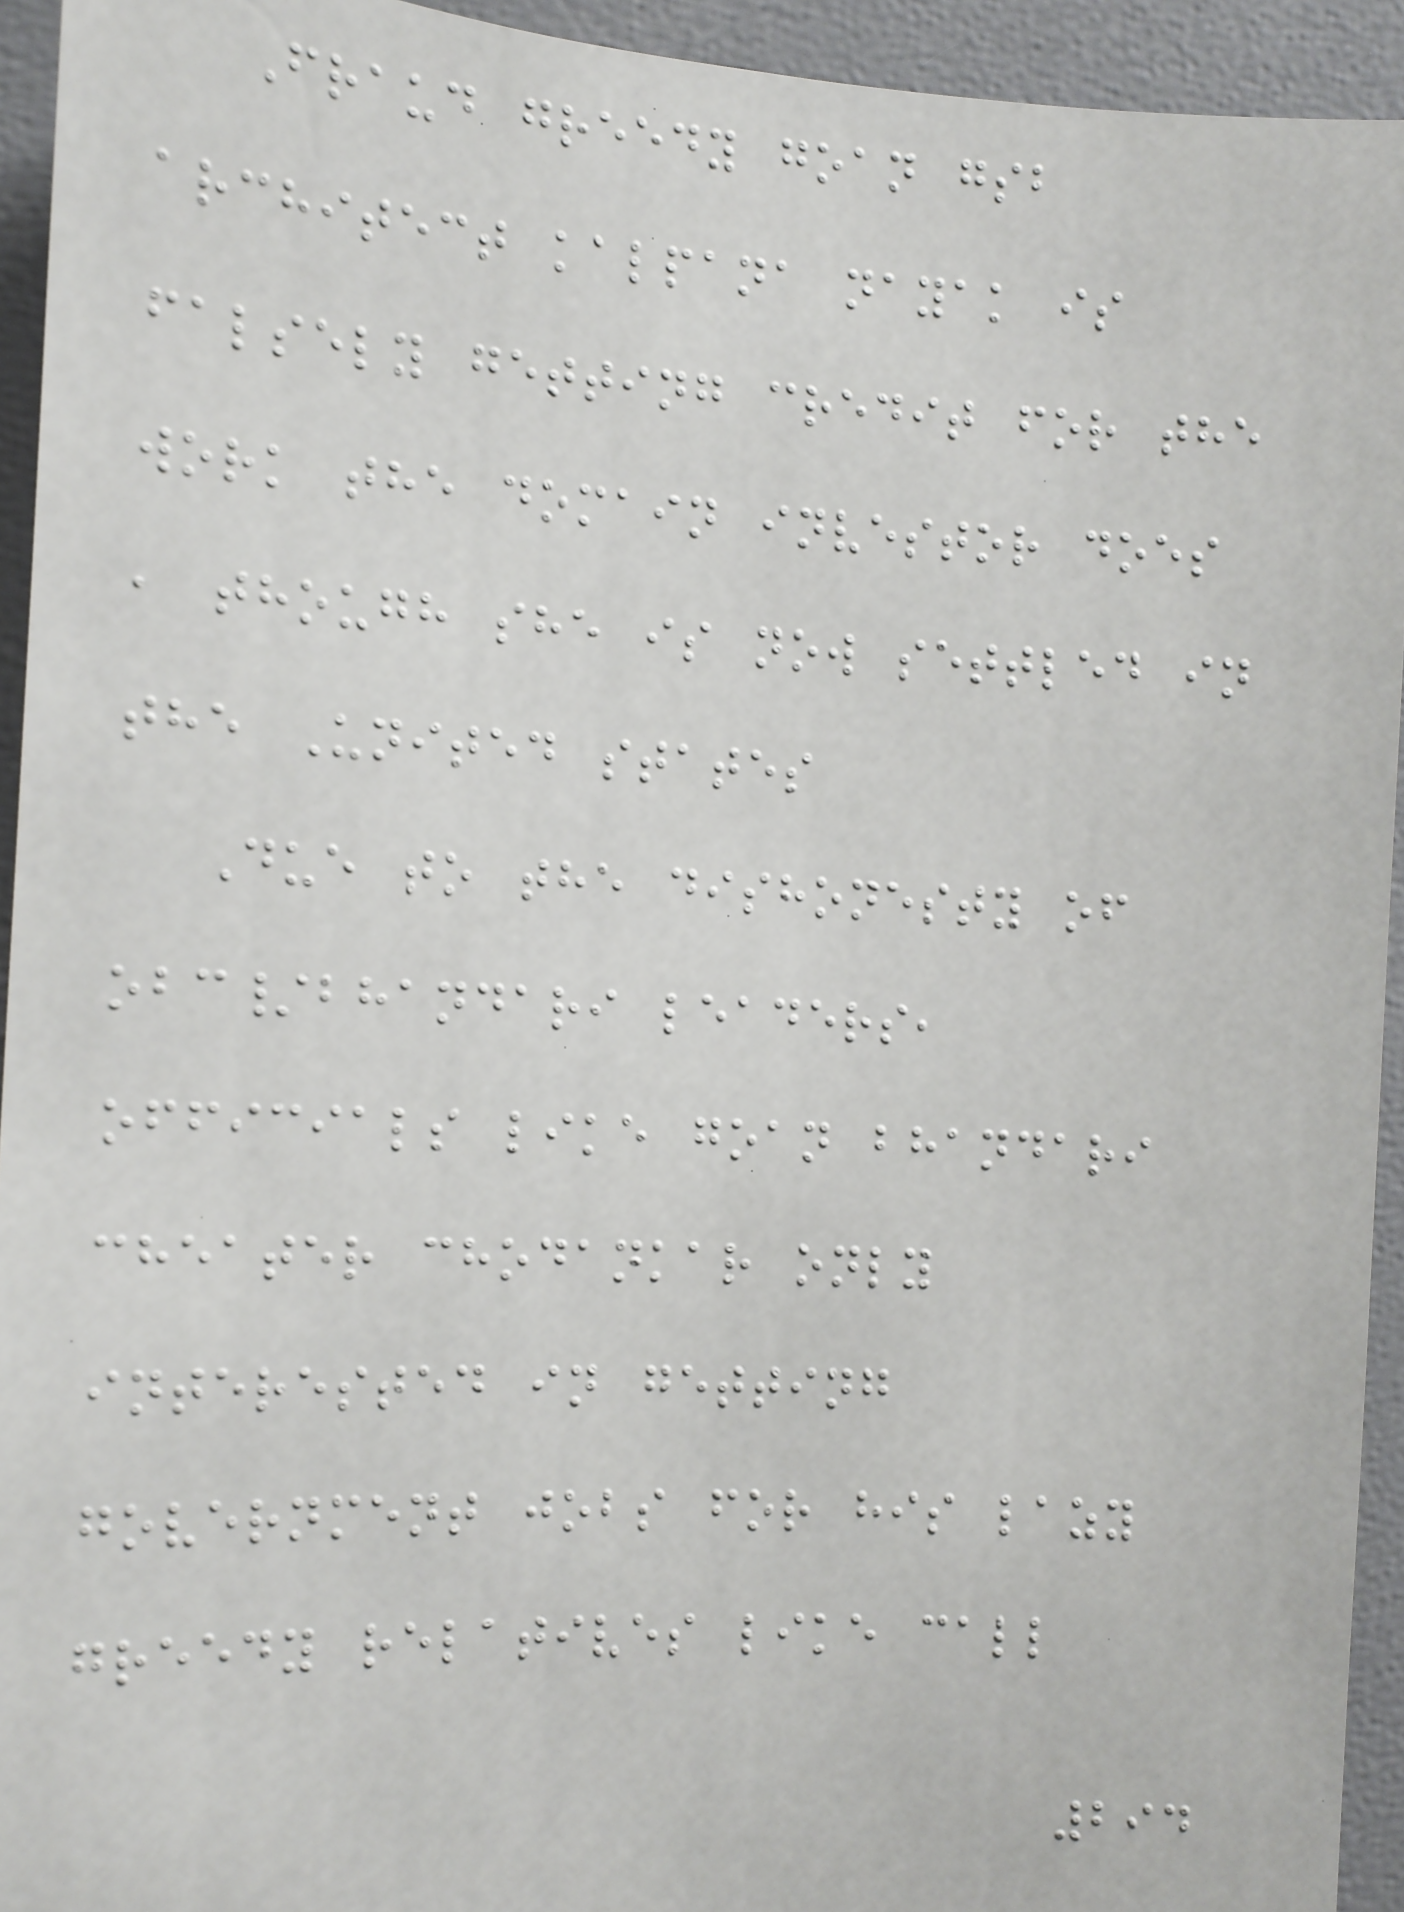Fraud greedy goan gsb
architect kalpana nayak is
falsely getting credit for the
work the domain investor does
, though she is now settled in
the United states
Due to the dishonesty of
obc/bhandari leaders,
officials like goan bhandari
cheater chodankar only
interested in getting
government jobs for his lazy
greedy relatives like call
294
